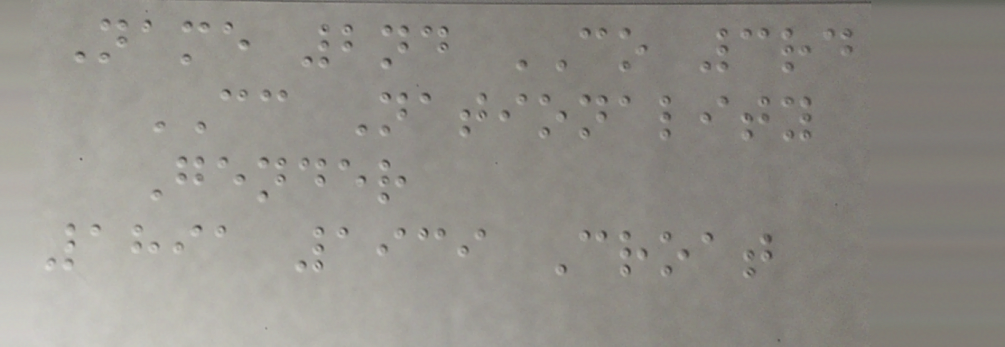Name 2nd CO 3rd
CC Nationality
Gender
1891 1939 Croat
